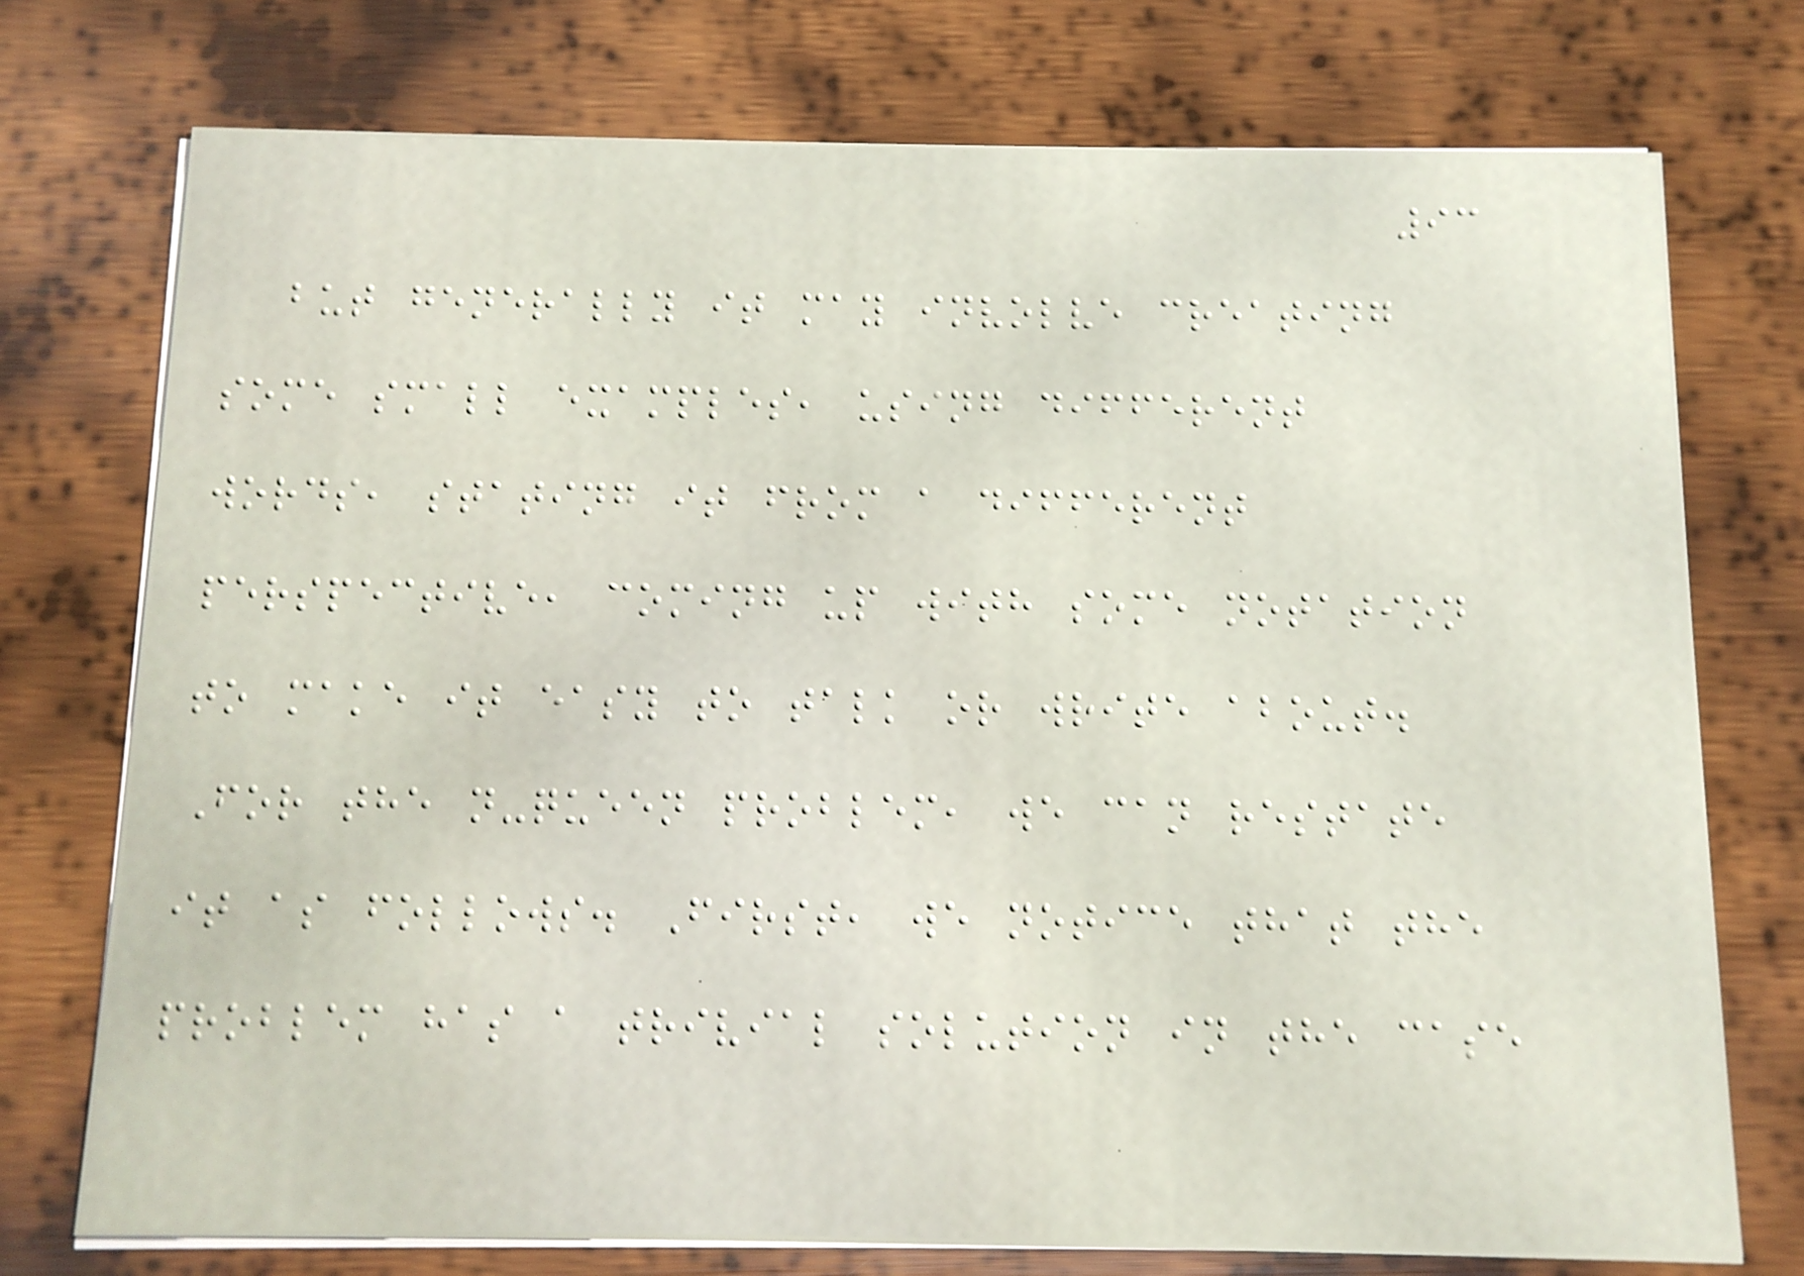93
but generally it may involve creating
some small examples, using different
words, stating it from a different
perspective, coming up with some notation
to make it easy to talk or write about.
For the n-queen problem, we can restate
it as follows. First, we notice that the
problem has a trivial solution in the case
